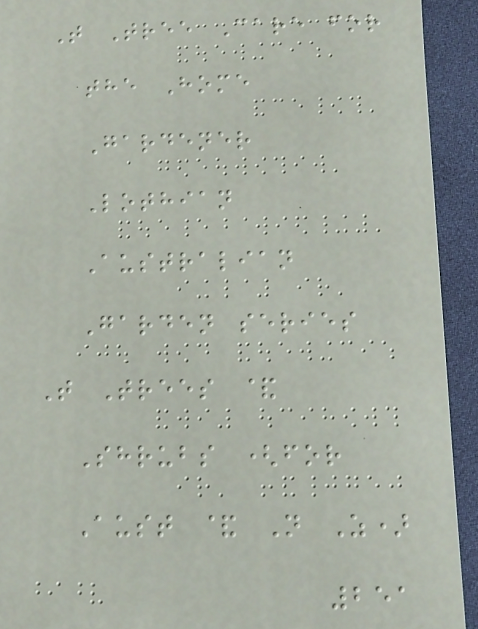T Tree Care for
the Home
Gardener
Lothian
Australian
Garden series
T Trees &
Shrubs (for
Aust & N Z)
251
